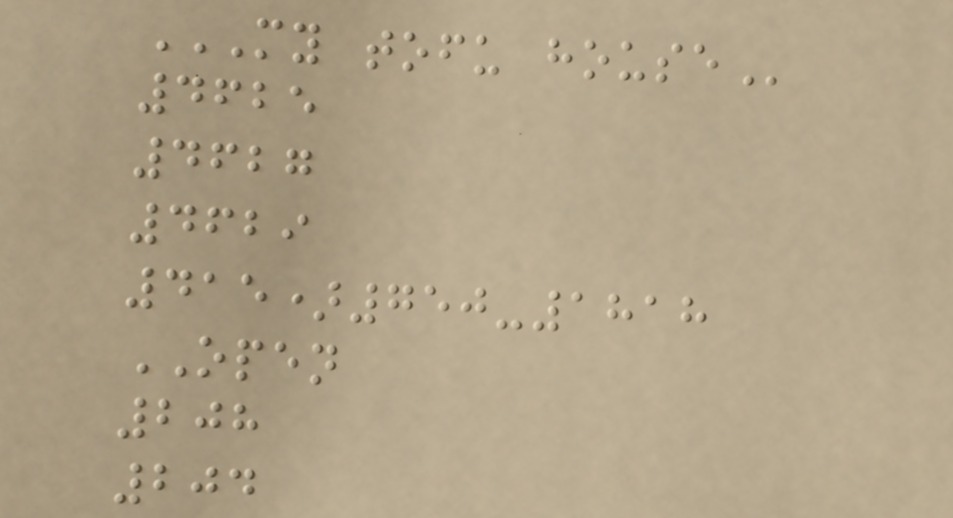MY TOFU HOUSE
4625
4627
4629
415)750-1818
OPEN
208
204
